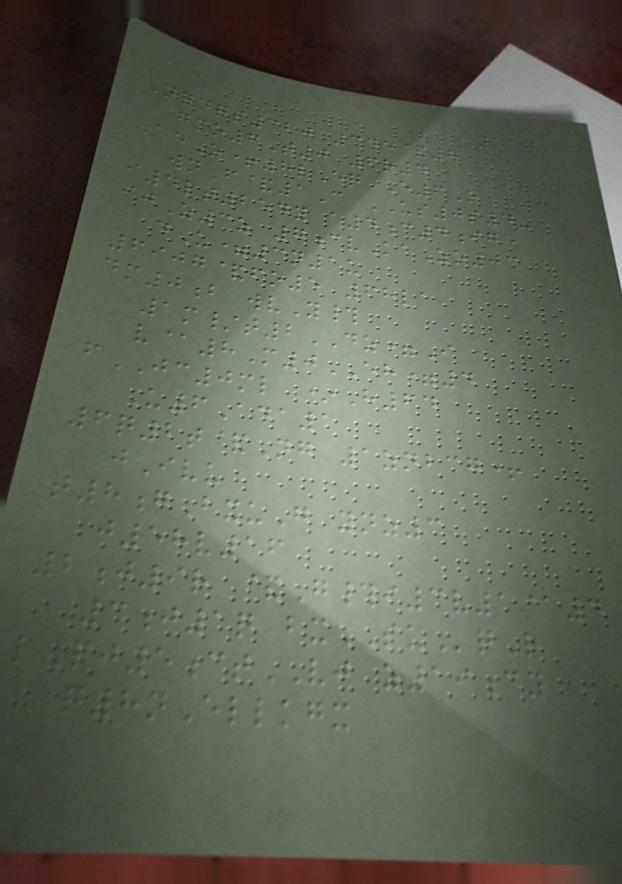117
Nqdqs320 345&8
gmo6T0 6r4
AeO+8lEq E6O
wnF&1C US0s4-
i4lt254y a4c4ige
ijZ3z 7cvKaZo03
dU=3n1u
6907&fo5 68la
dm0b wvY#
1m/t2DZ=I
v@8M0EH=4
fJC0ml *H64
U6Ada1
6q2t&Ng 1znbcg+
jIvu
t8gBxuG ynz3
j58v16
2j9r &G#i3v1@4
3j1q bxSUqR
lPj5ctVJ z19cy
q8nEllkgx
